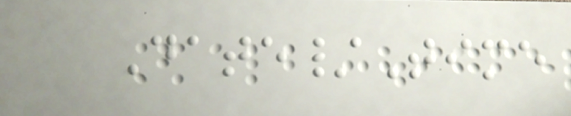Date/Time
